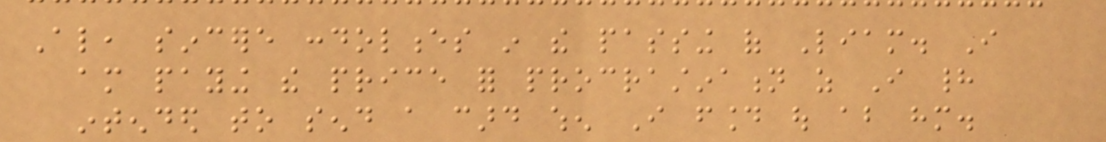Also, sincere condolences in the passing of Liam. I
am paying the price for procrastination as I had
intended to send a card when I found out about him.
